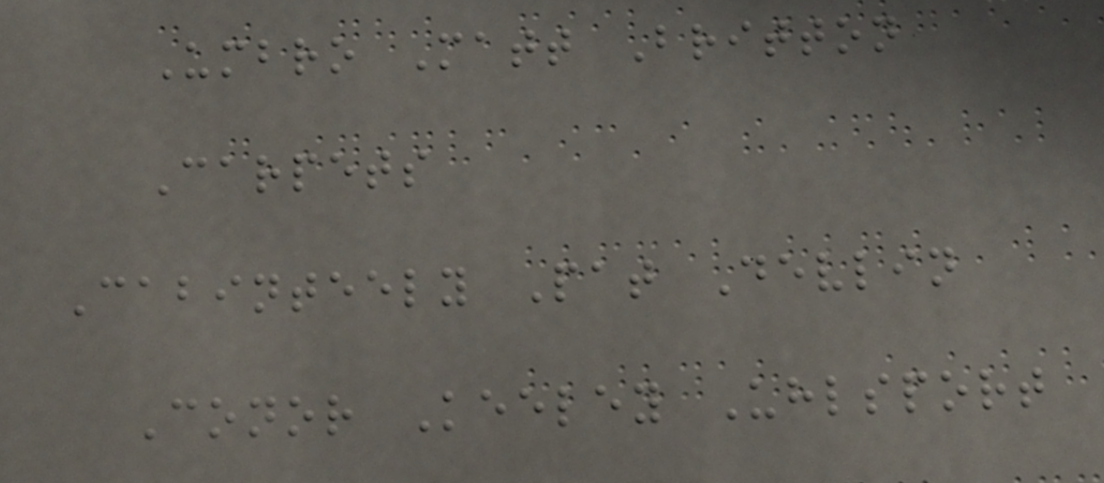Umbro Matt Britton
Carpets
Cabinteely Pat Devlin
Conor Keeley Uhlsport
